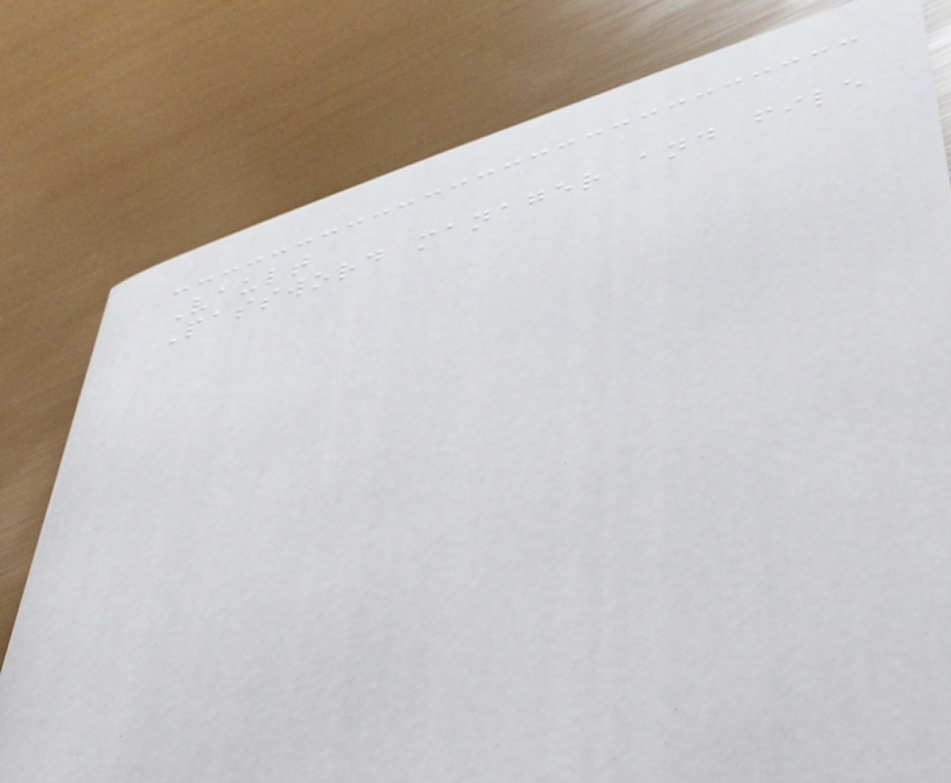Vault
Password manager and file
